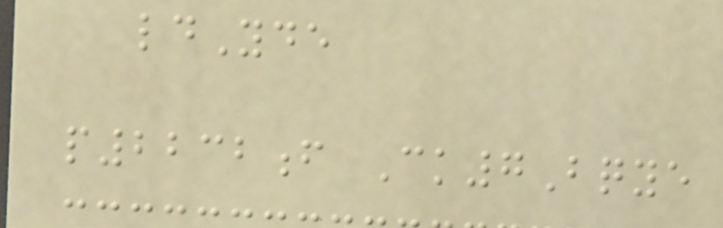ldYde
p2232f Ck7Bqye
